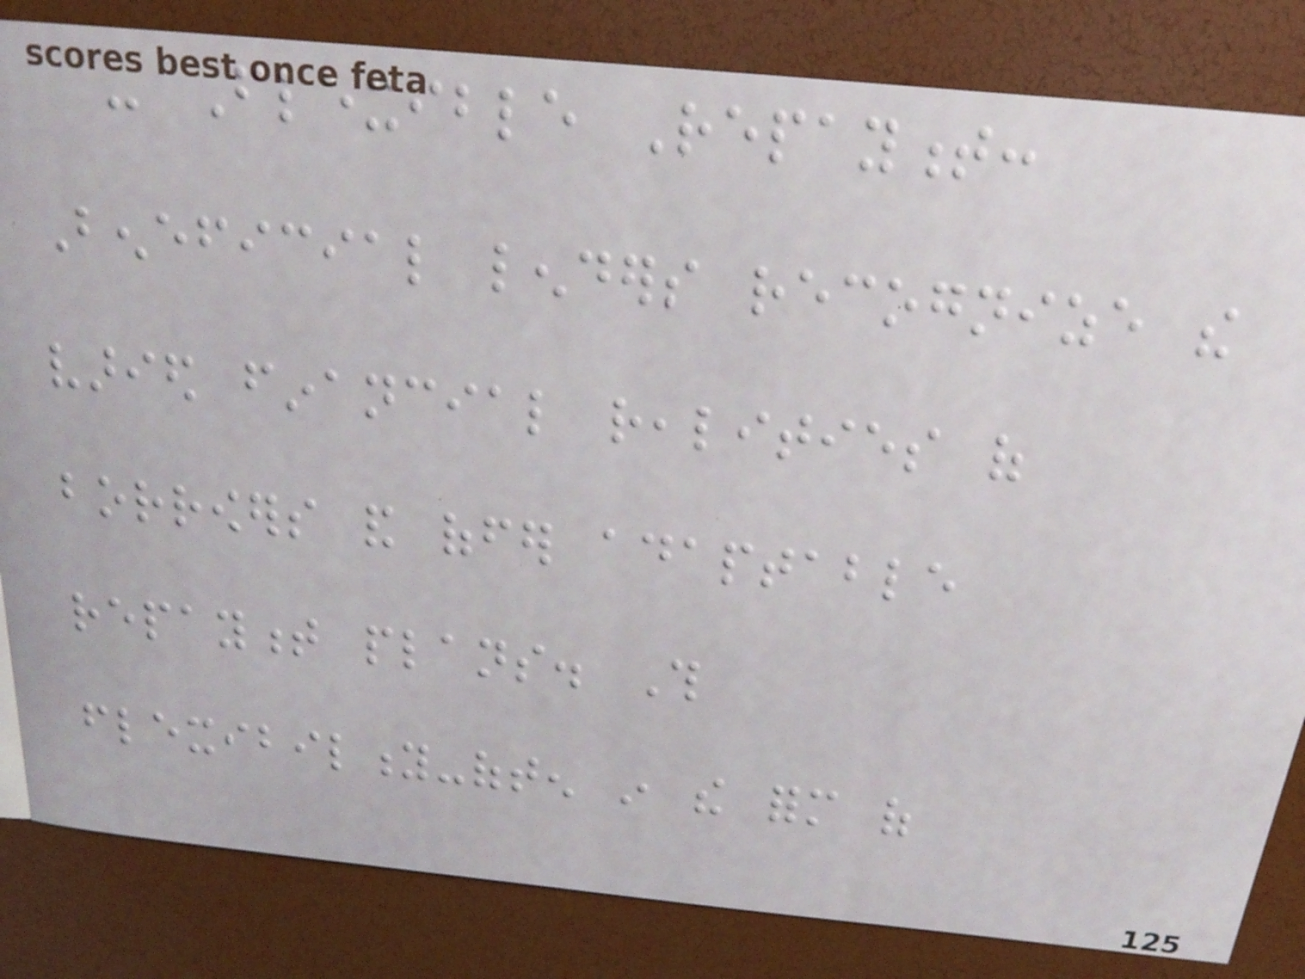- Flexible Repayment:
Beneficial lenders recognize the
varied financial realities of
borrowers and offer adaptable
repayment plans. This
flexibility-often in the form of
